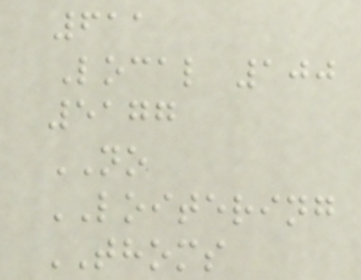611
Local 100
5177
NO
LOITERING
THOMS
